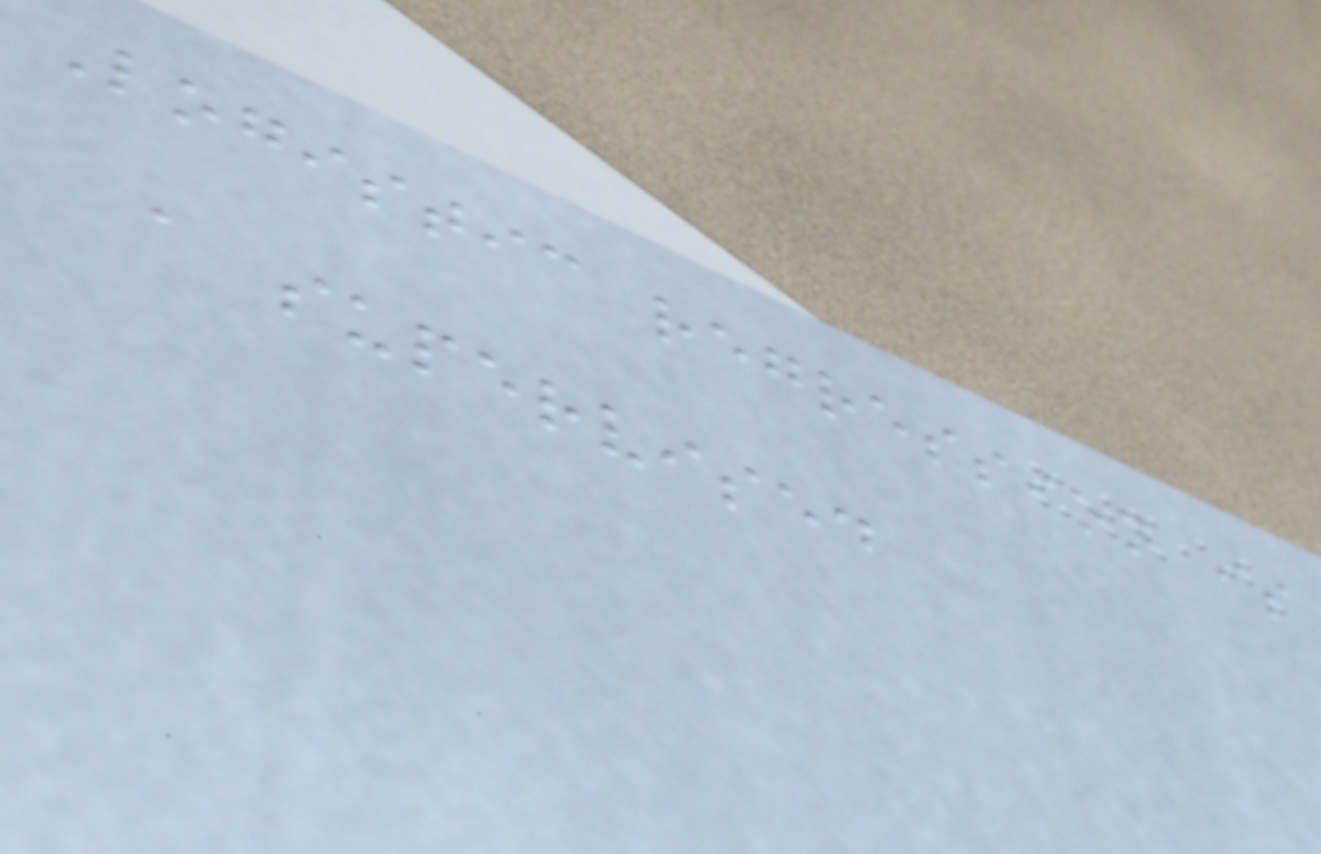Logistic regression is
a supervised
